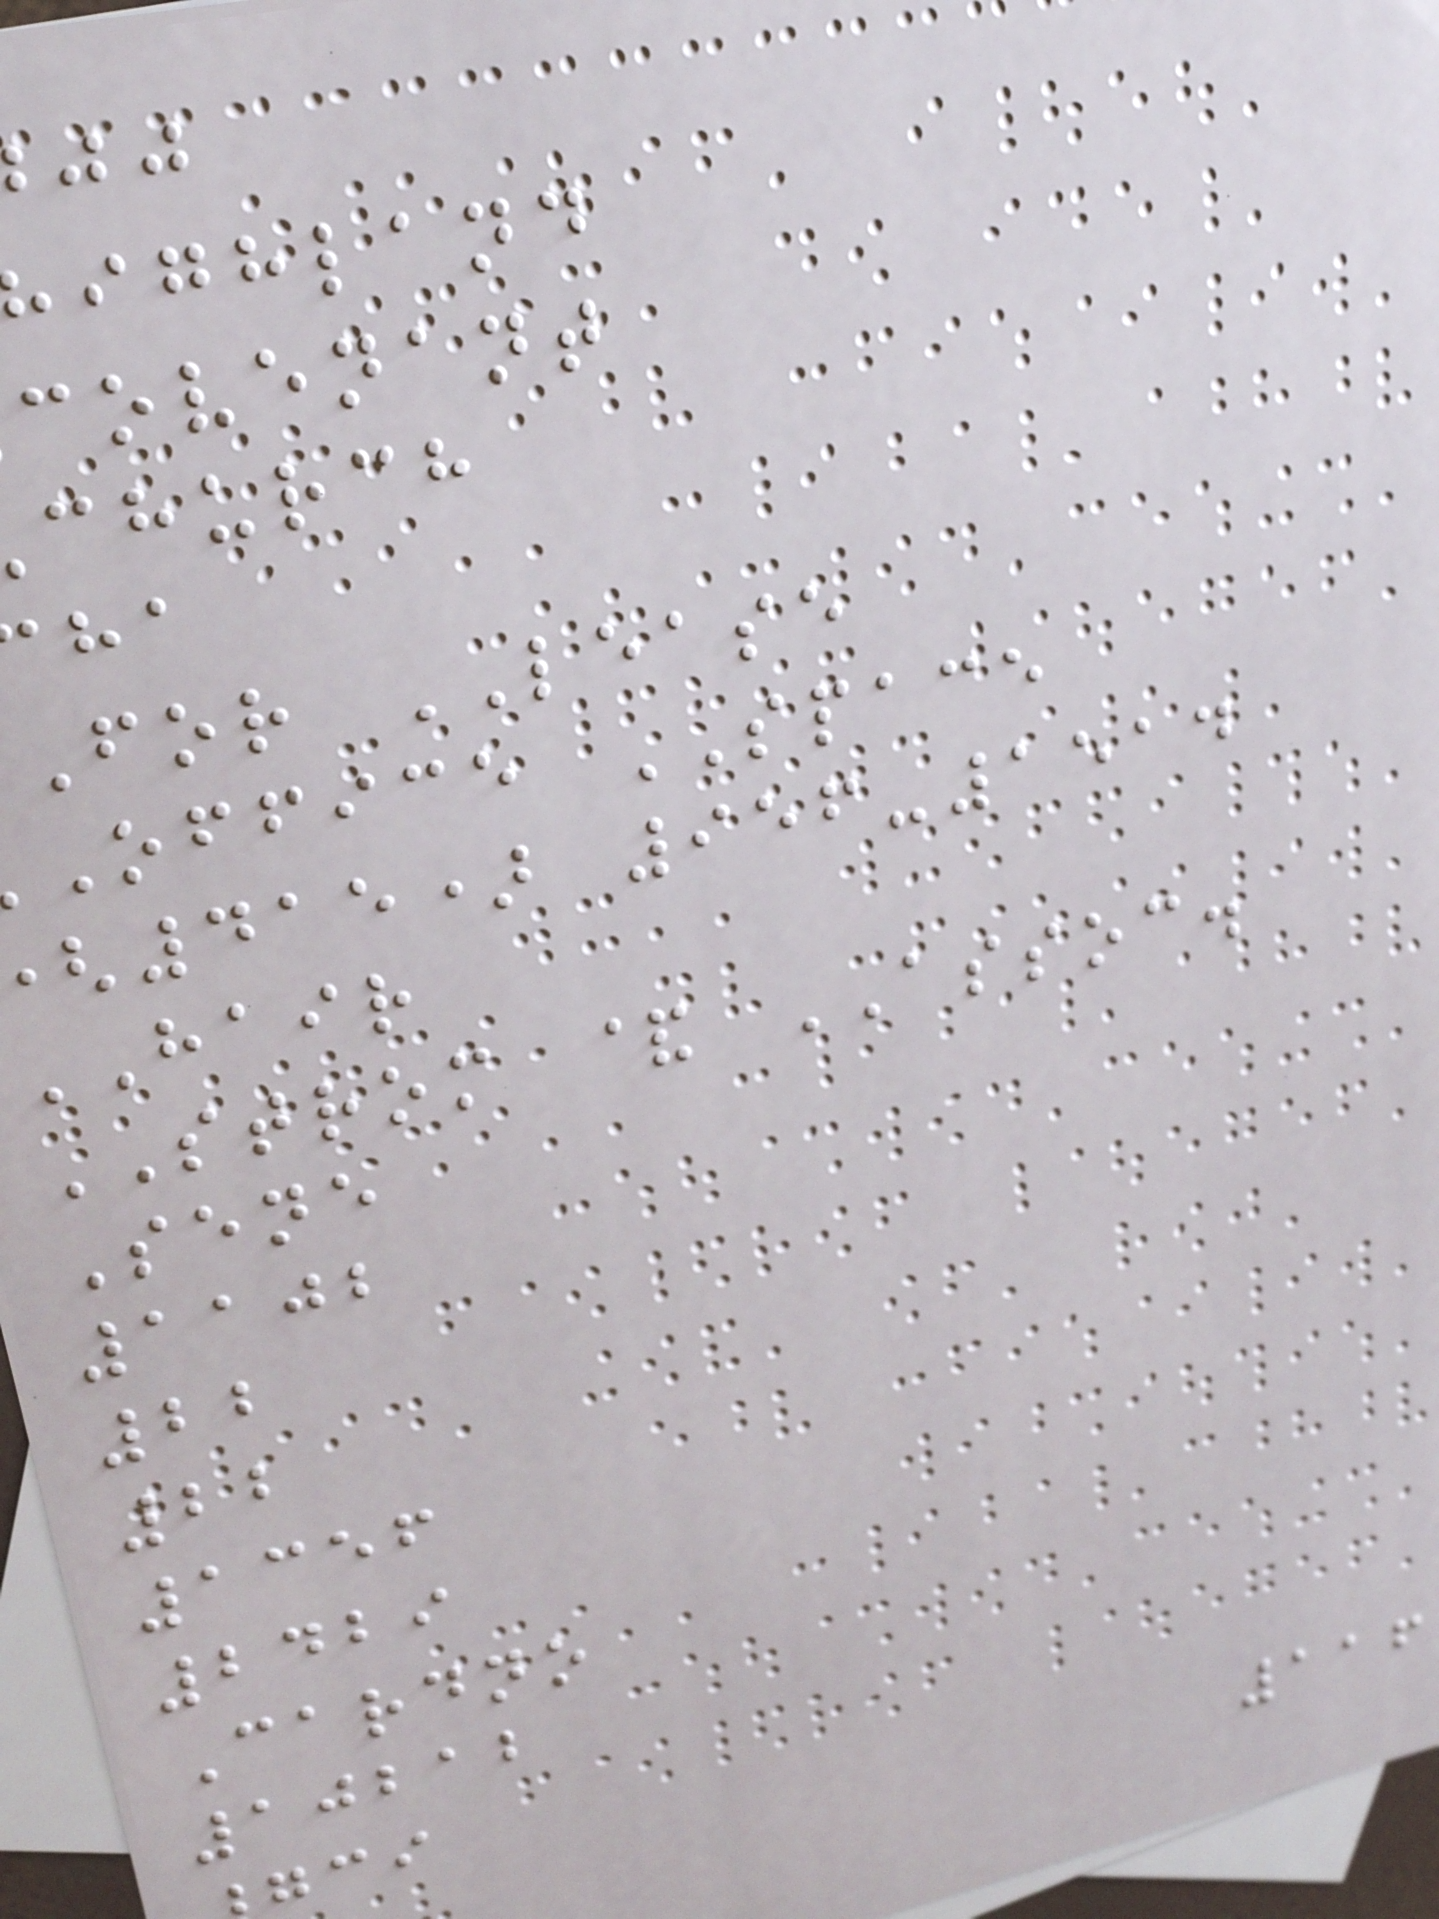ighland
covenant
church
for LEASE
office SPACE
415) 956-1514
HAIR
STROM & ASSOC.
Sene
1102
22
22
1356
2429
Cardno
10212
116
